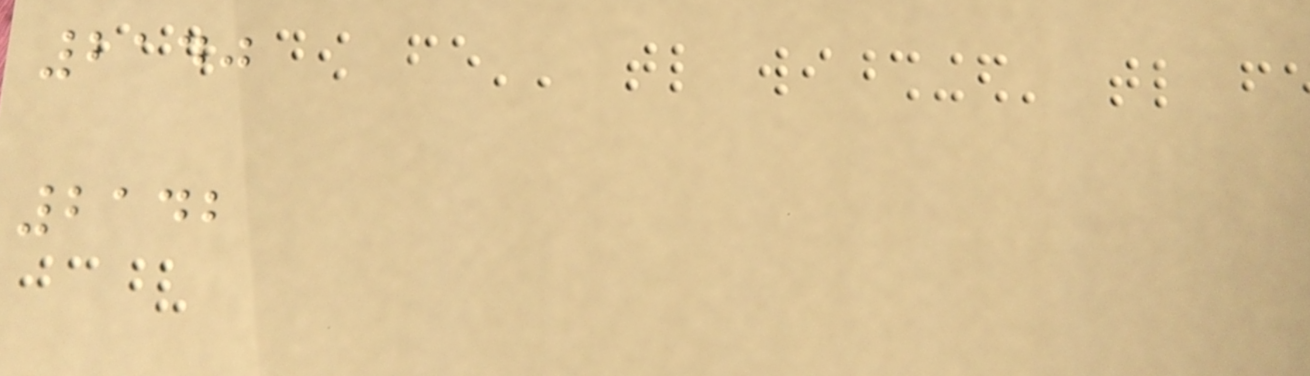2140
2142
